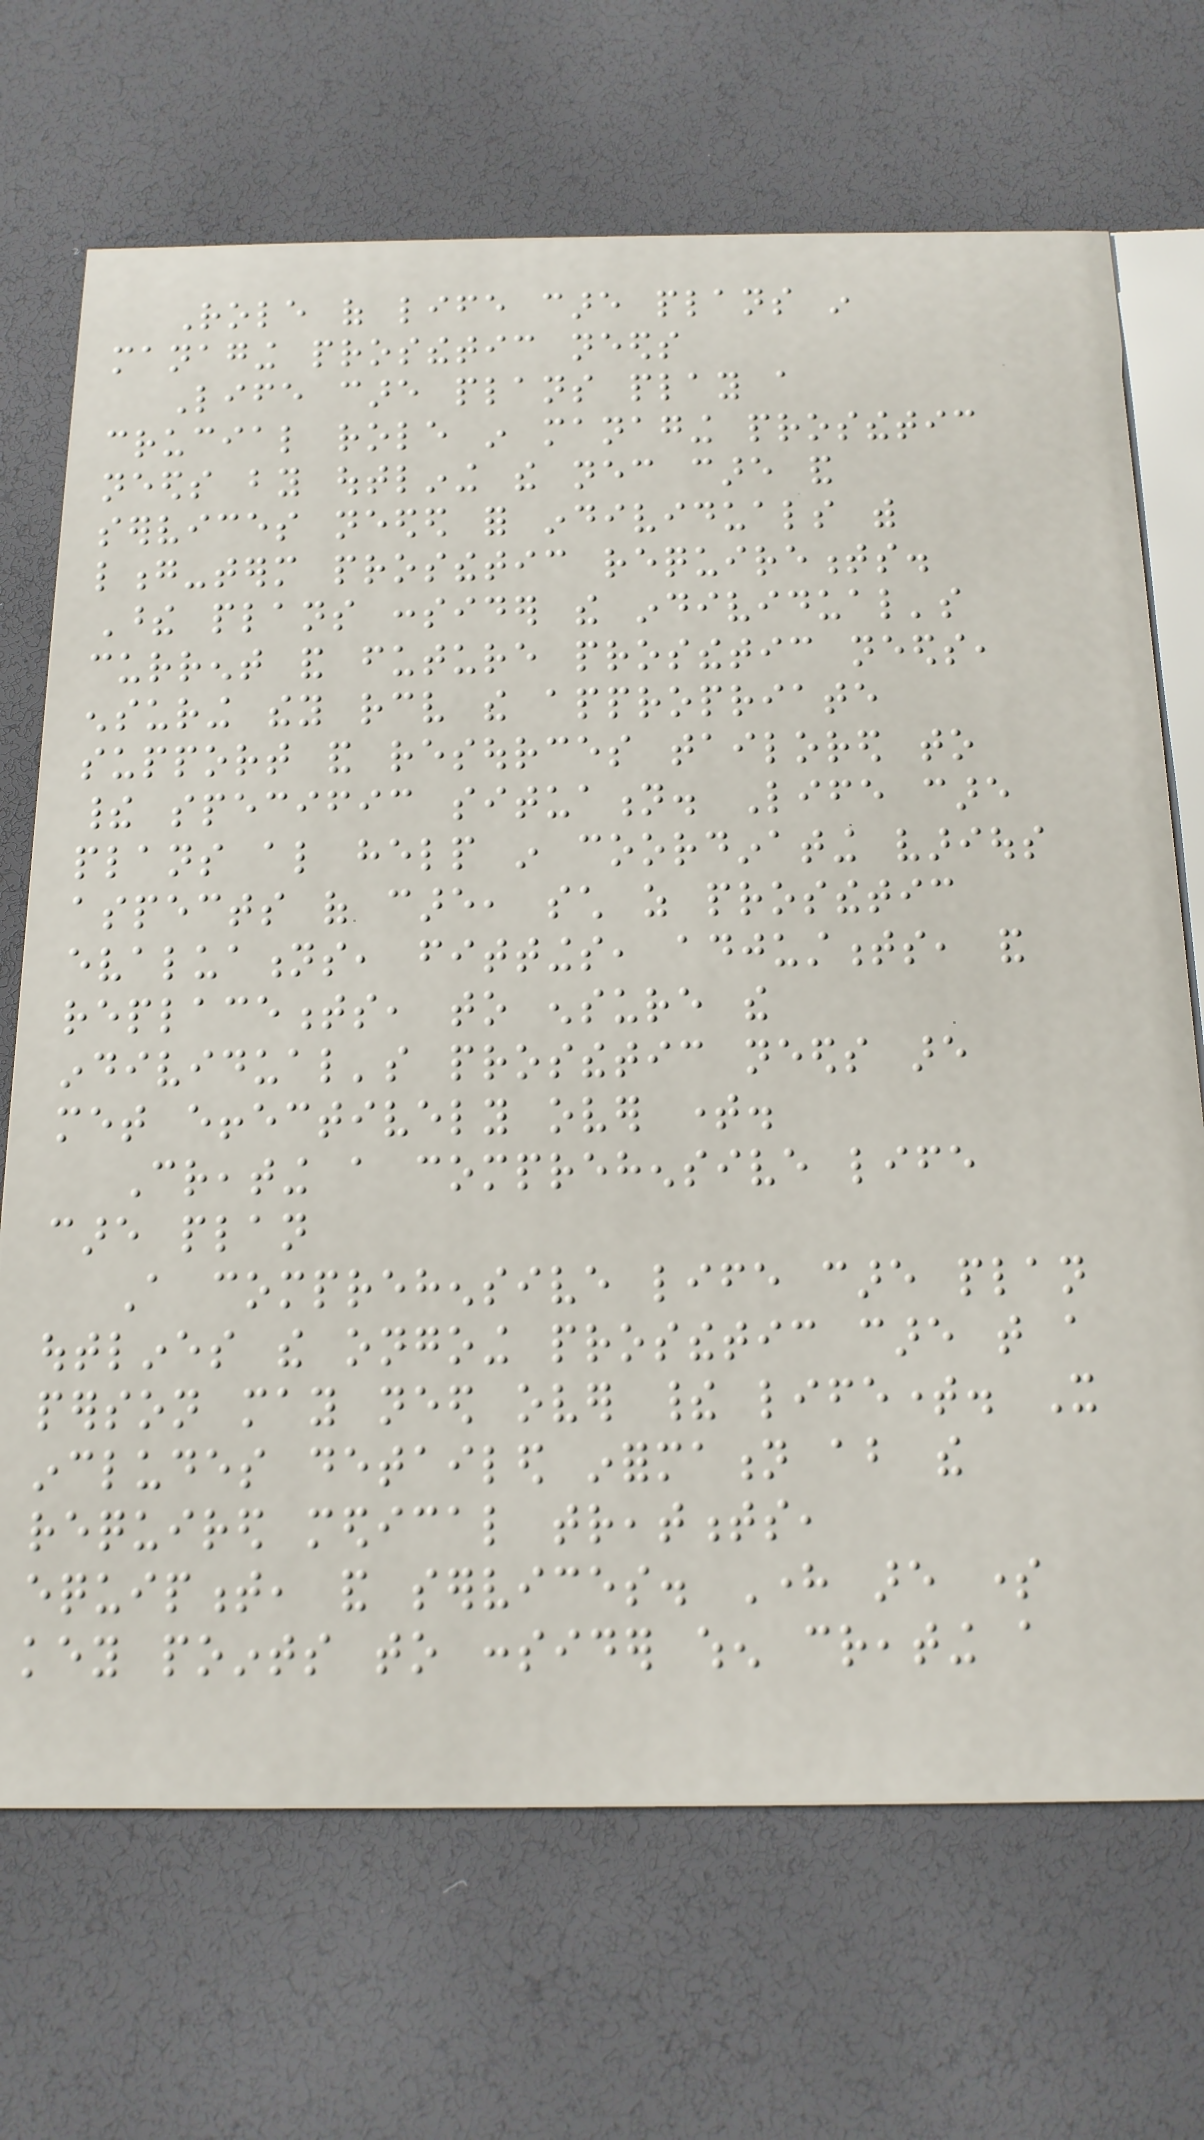Role of life care plans in
managing prosthetic needs
Life care plans play a
crucial role in managing prosthetic
needs by outlining the necessary care and
services needed for individuals with
long-term prosthetic requirements.
These plans consider the individual's
current and future prosthetic needs,
ensuring they receive the appropriate
support and resources tailored to
their specific situation. Life care
plans also help in coordinating various
aspects of care, such as prosthetic
evaluations, fittings, adjustments, and
replacements, to ensure the
individual's prosthetic needs are
met effectively over time.
Creating a comprehensive life
care plan
A comprehensive life care plan
outlines the ongoing prosthetic care that a
person may need over their lifetime. It
includes detailed information about the
required medical treatments,
equipment, and services. Here are some
key points to consider when creating a
